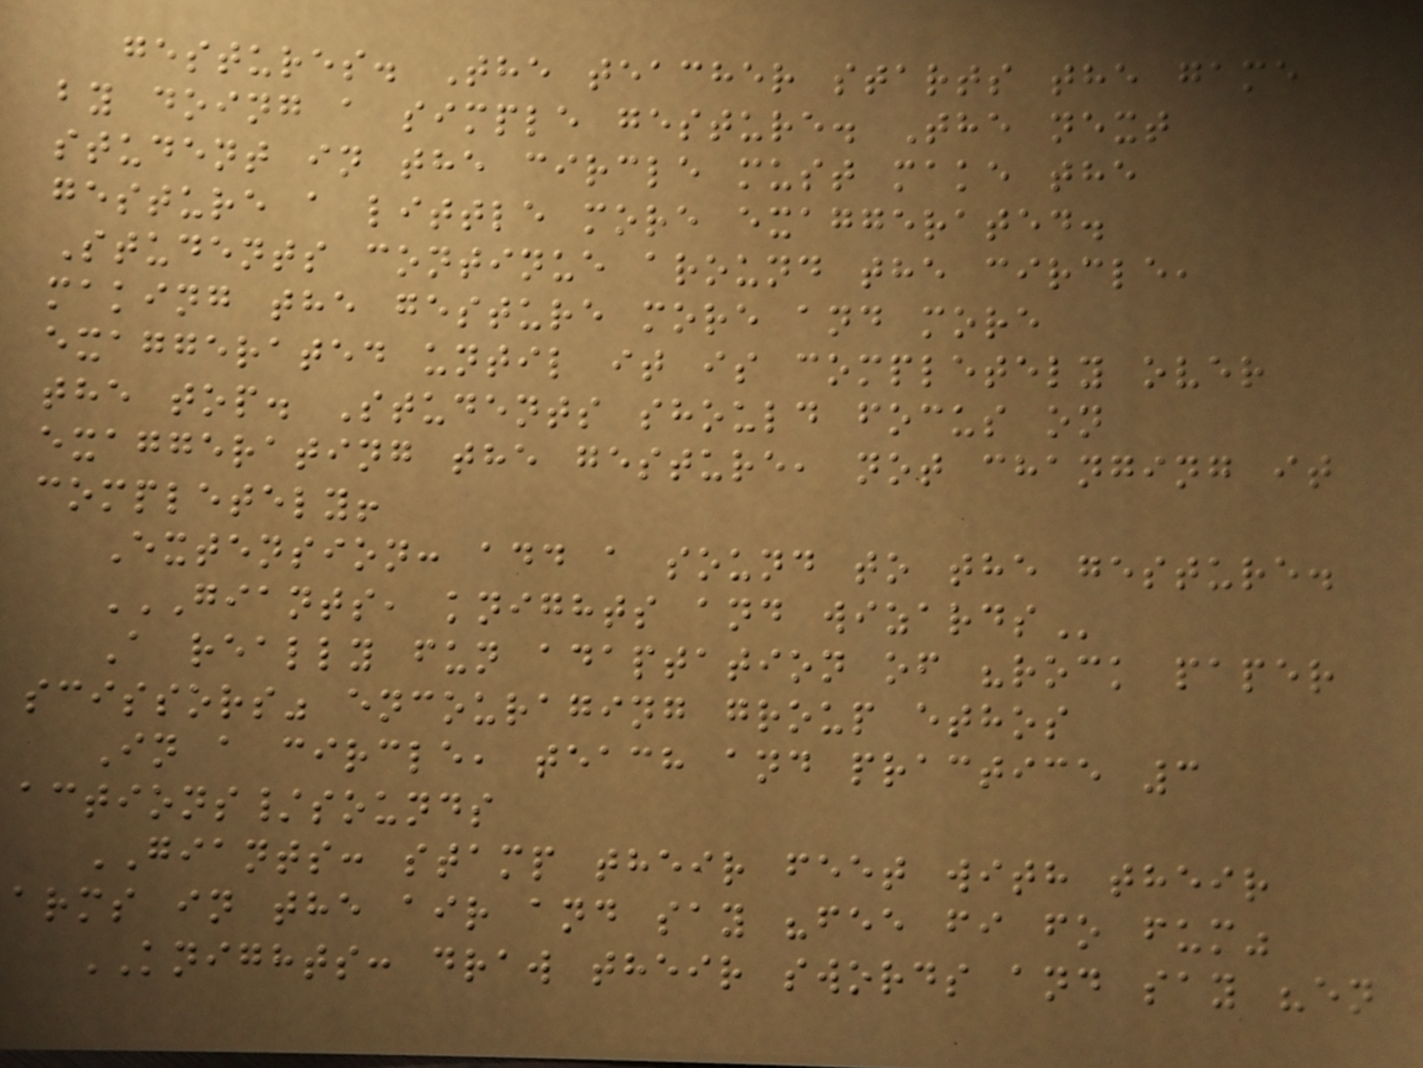gestures. The teacher starts the game
by doing a simple gesture. The next
student in the circle must make the
gesture a little more exaggerated.
Students continue around the circle,
making the gesture more and more
exaggerated until it is completely over
the top. Students should focus on
exaggerating the gesture, not changing it
completely!
Extension: add a sound to the gesture.
GIANTS, KNIGHTS AND WIZARDS
A really fun adaptation of "rock paper
scissors" encouraging group ethos
In a circle, teach and practice 3
actions/sounds
GIANTS: stamp their feet with their
arms in the air and say "fee fi fo fum"
KNIGHTS: draw their swords and say "en
